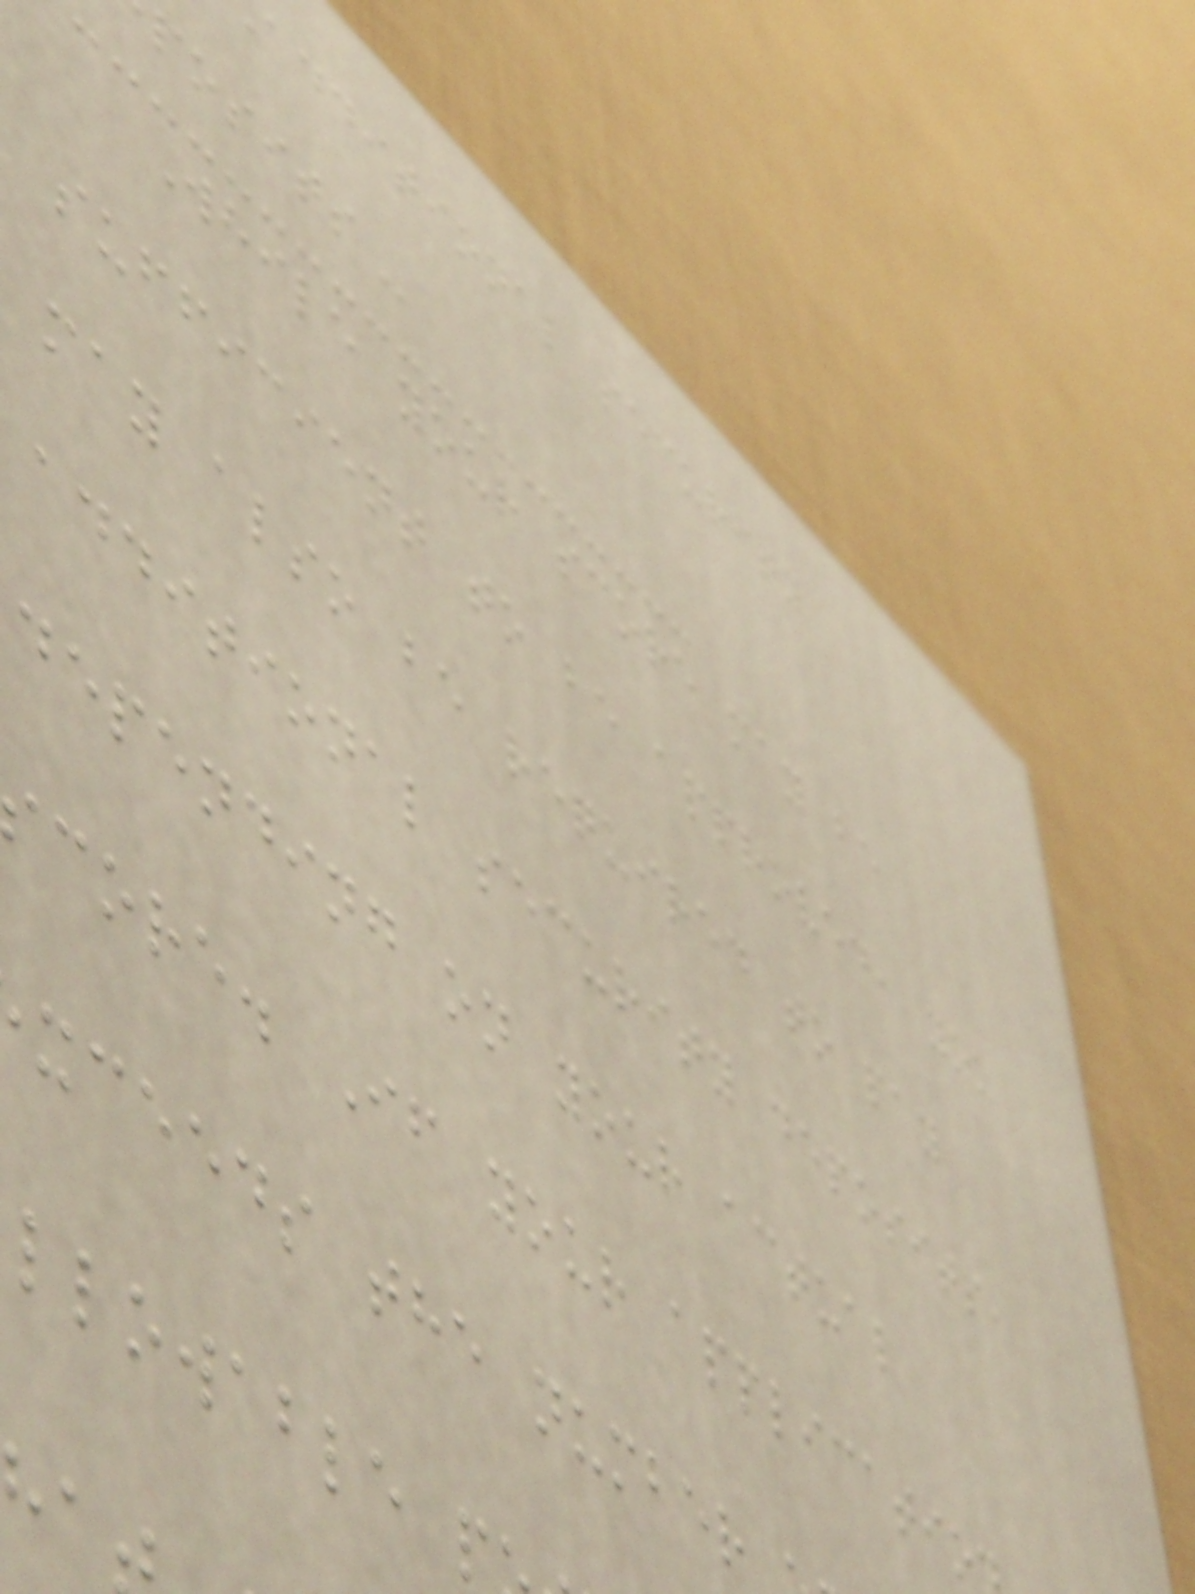additional security
While your score may be
sufficient to be approved, you
may also be required to pay
additional security deposits,
depending on your actual
core. If your applicatio
xceeds the number
llowable p
